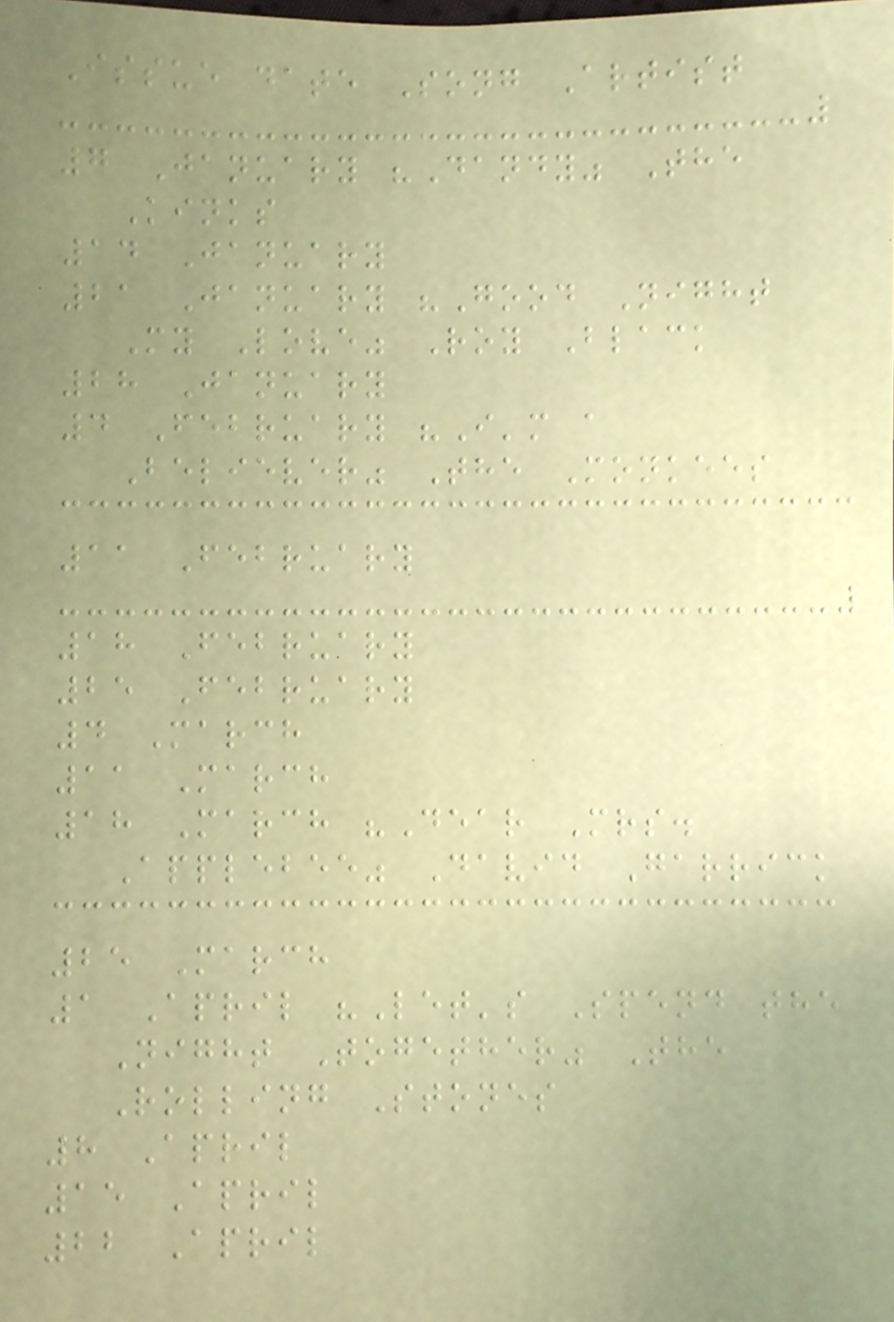Issue date Song Artist
7 January "Dandy" The
Kinks
14 January
21 January "Good Night
My Love" Roy Black
28 January
4 February "I'm a
Believer" The Monkees
11 February
18 February
25 February
4 March
11 March
18 March "Dear Mrs.
Applebee" David Garrick
25 March
1 April "Let's Spend the
Night Together" The
Rolling Stones
8 April
15 April
22 April
